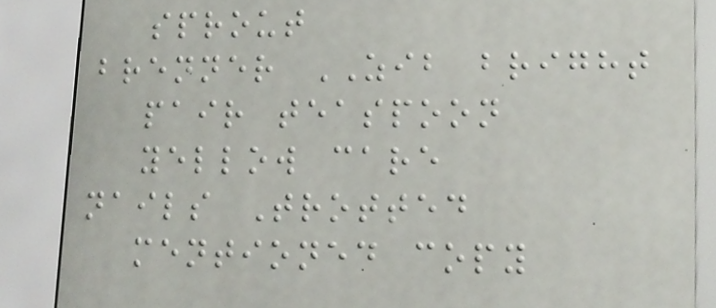sprout
brenner ZIB bright
pair teaspoon
yellow care
nails Trotted
mentioned copy
